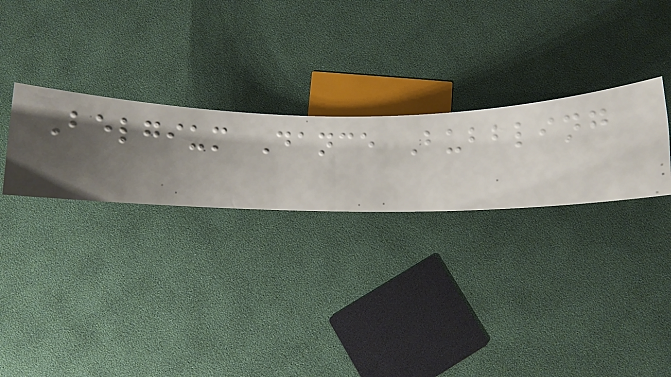Belgium Dance Bubbling
